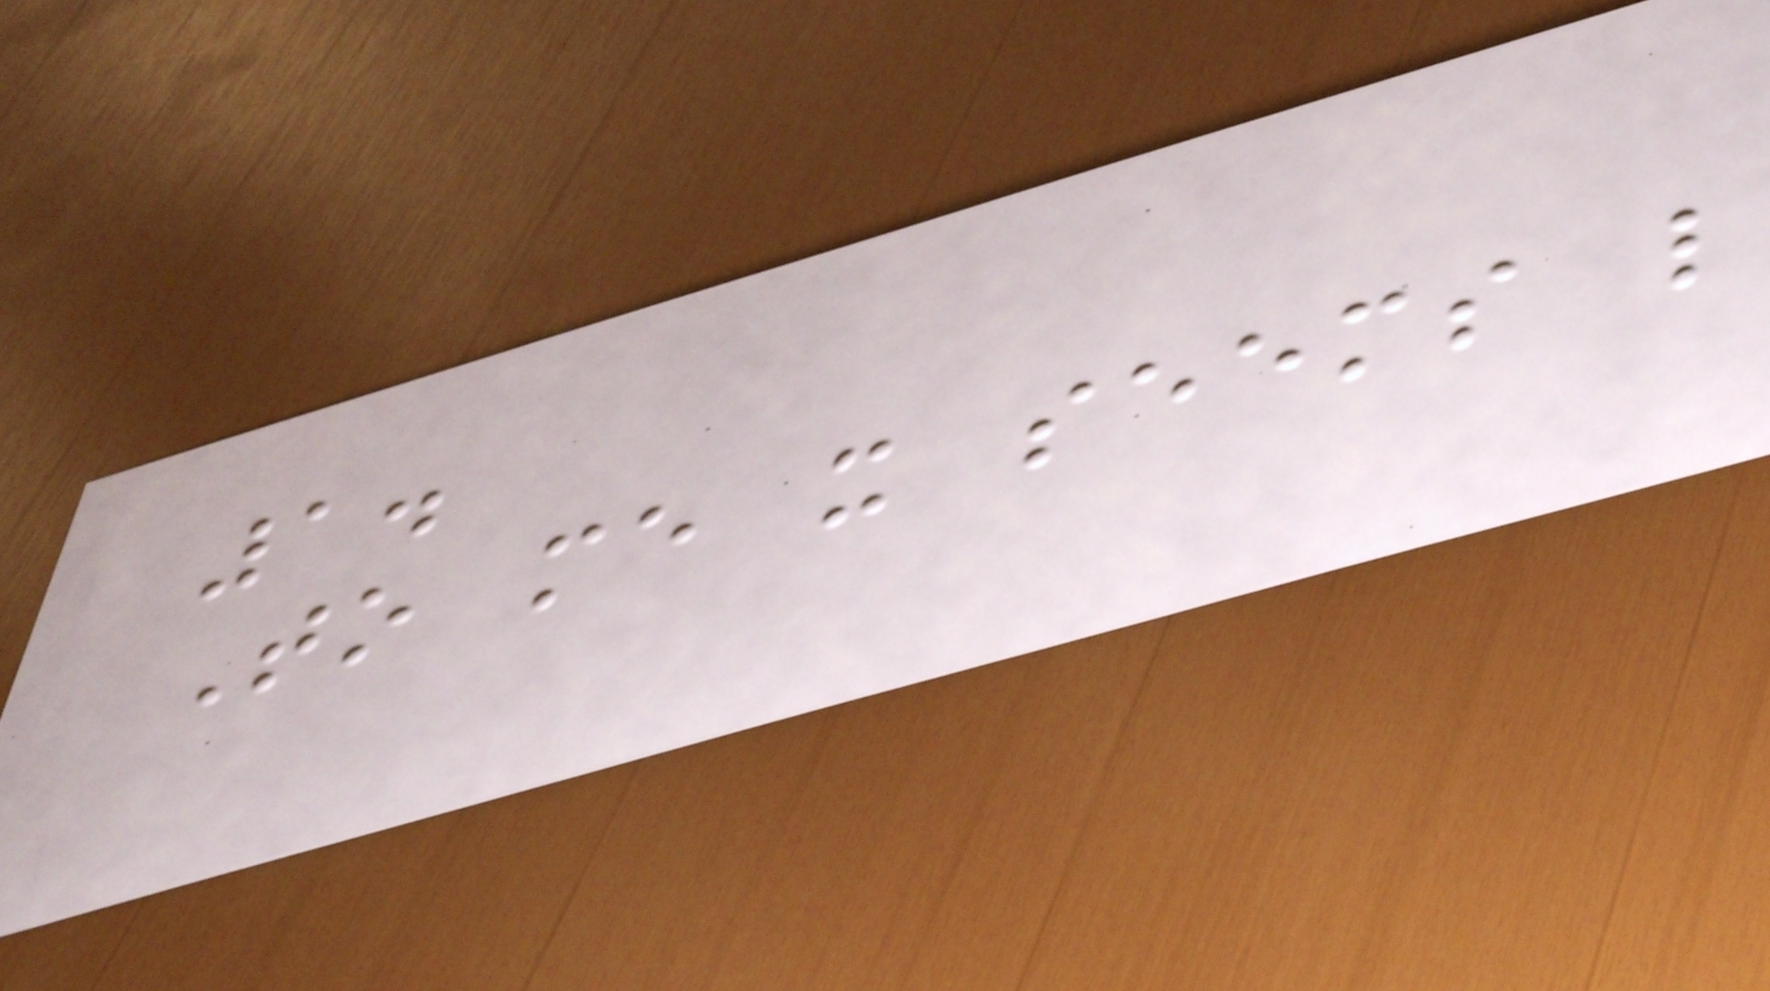1.
To me it seems like
